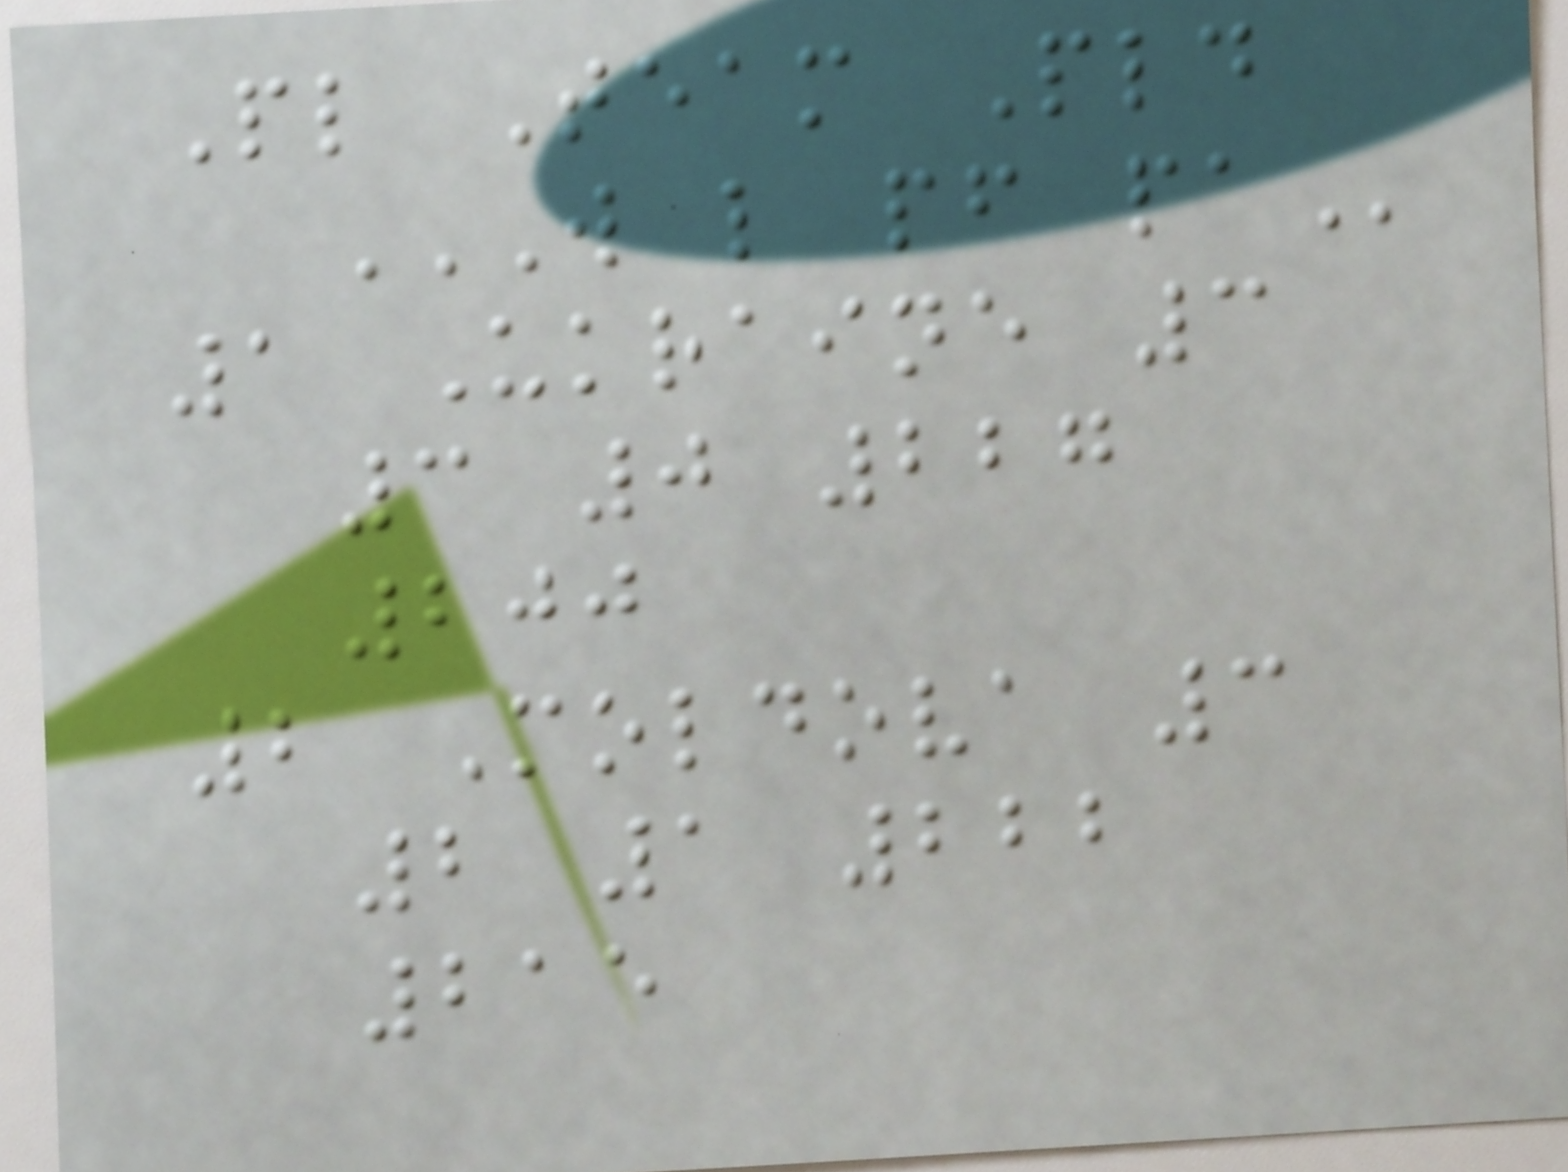Pl Team Pld
W L PF PA
1 Ukraine 3
3 0 227
200
2 Moldova 3
2 1 222
215
